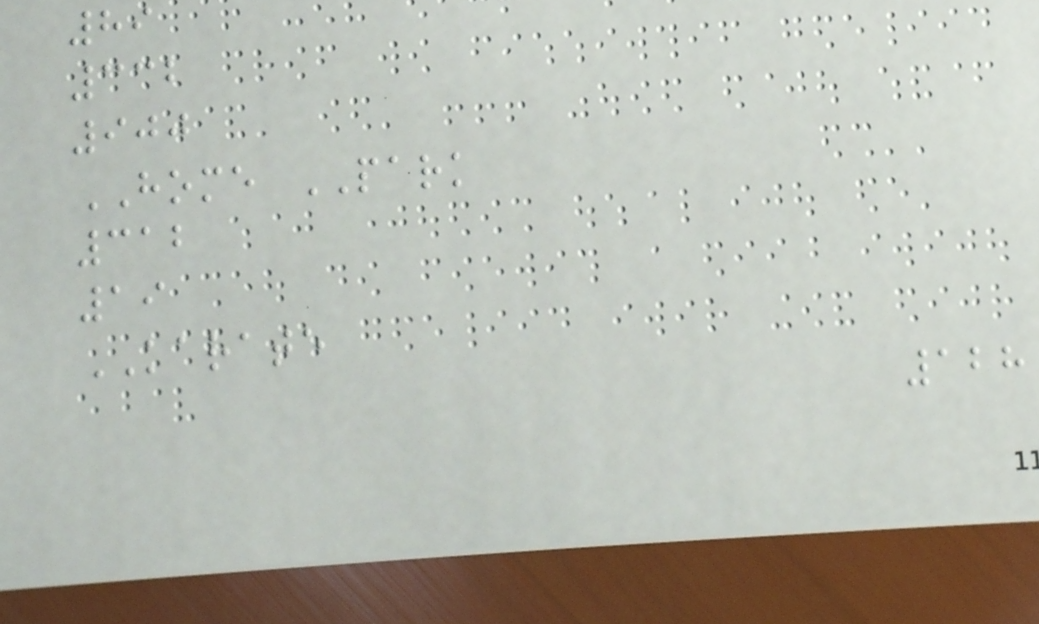89
332
900
HOME PARK
312
19
KARATE
128
